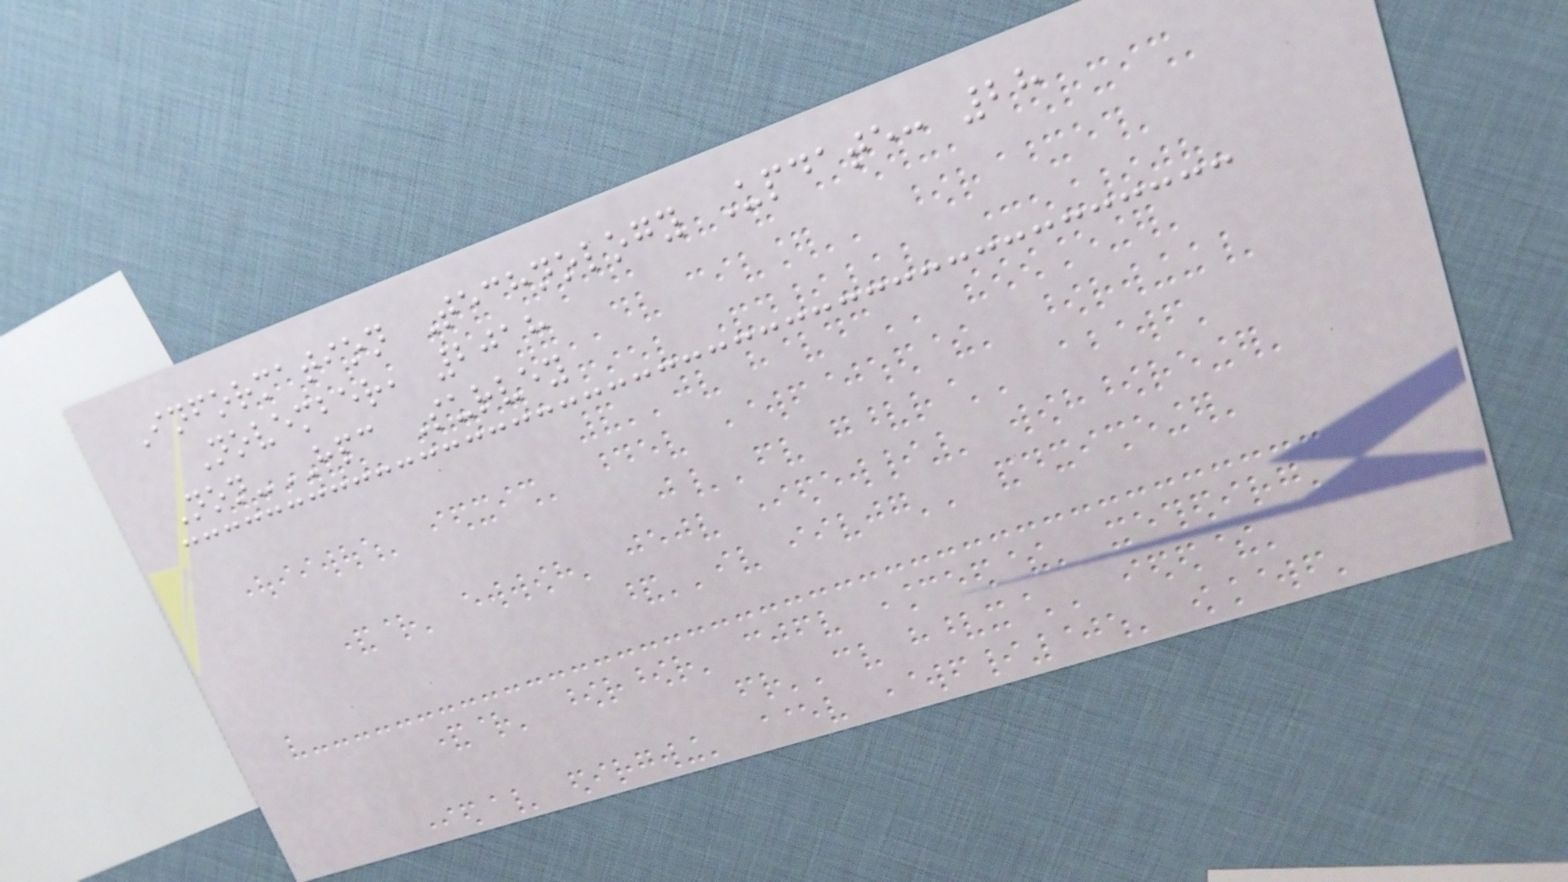Information Technology Update: 28
November, 2018
Non-HPC Survey
